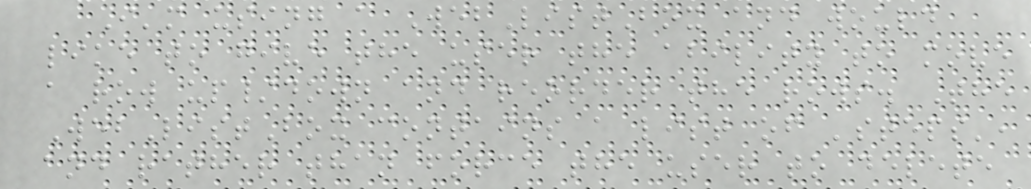I'm using a WebListBox and would
like to give the user the ability to move
a row up/down and reorder the rows. The
WebListBox contains a list of 'steps',
and rather than force the user to delete
